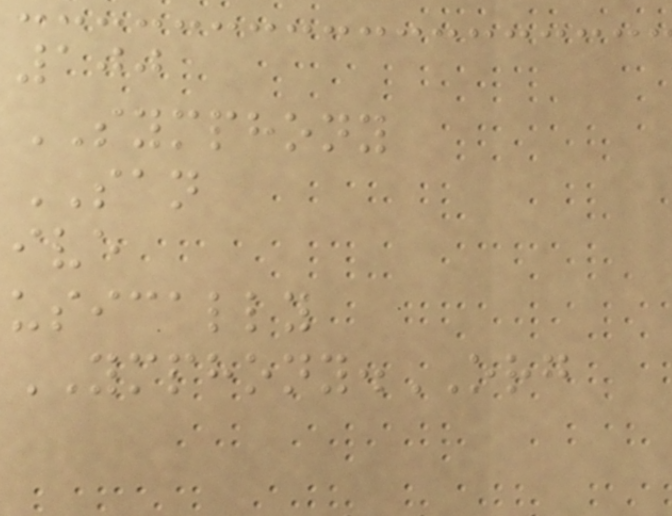100
SYMPHONY
SAN
ive
usically
YMPHONY.ORG
